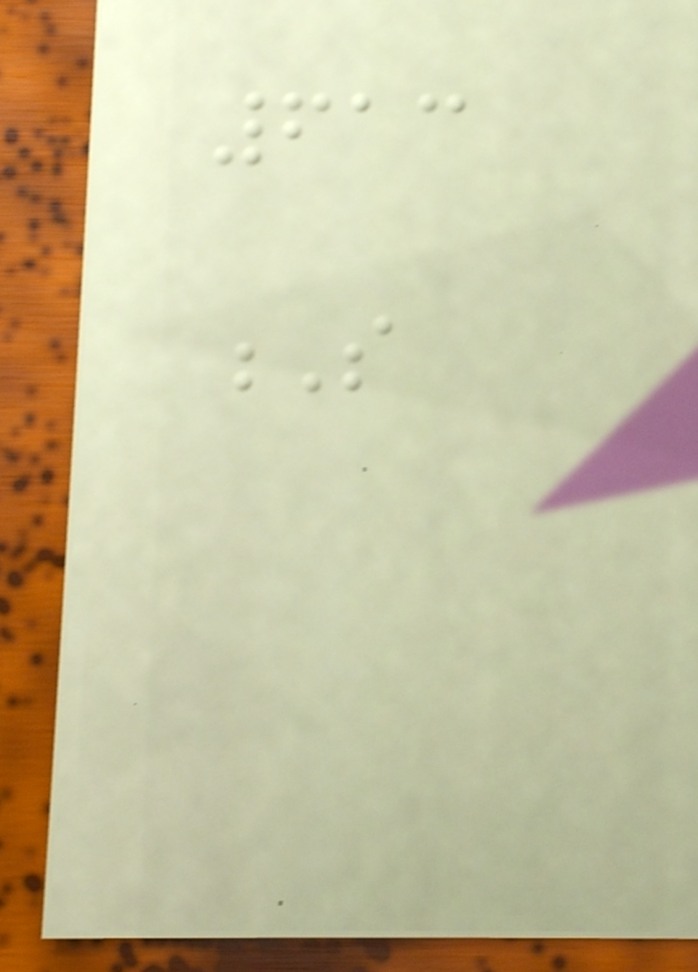613
S
